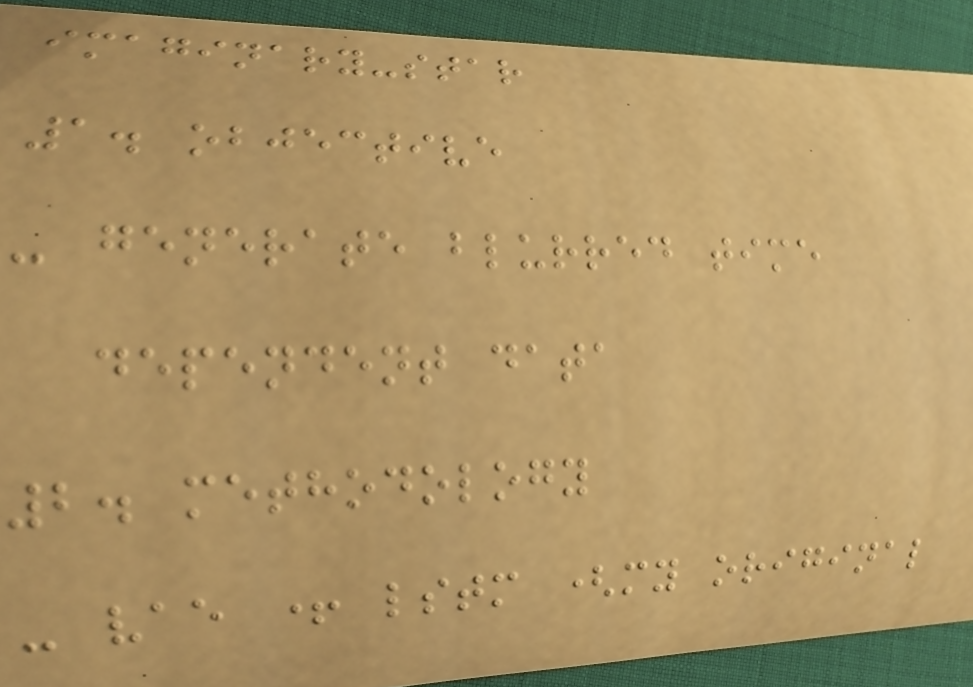imaginary-star
1. objective
- generate blurred time
dependent data
2. methodology
- vae + lstm (my original
